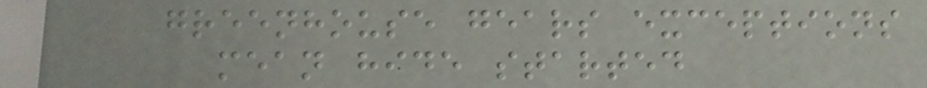greenhouse gears exceptions
mean hide started
